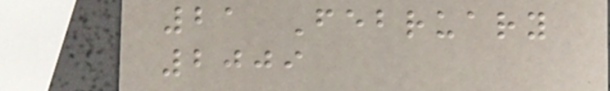21 February
2009
